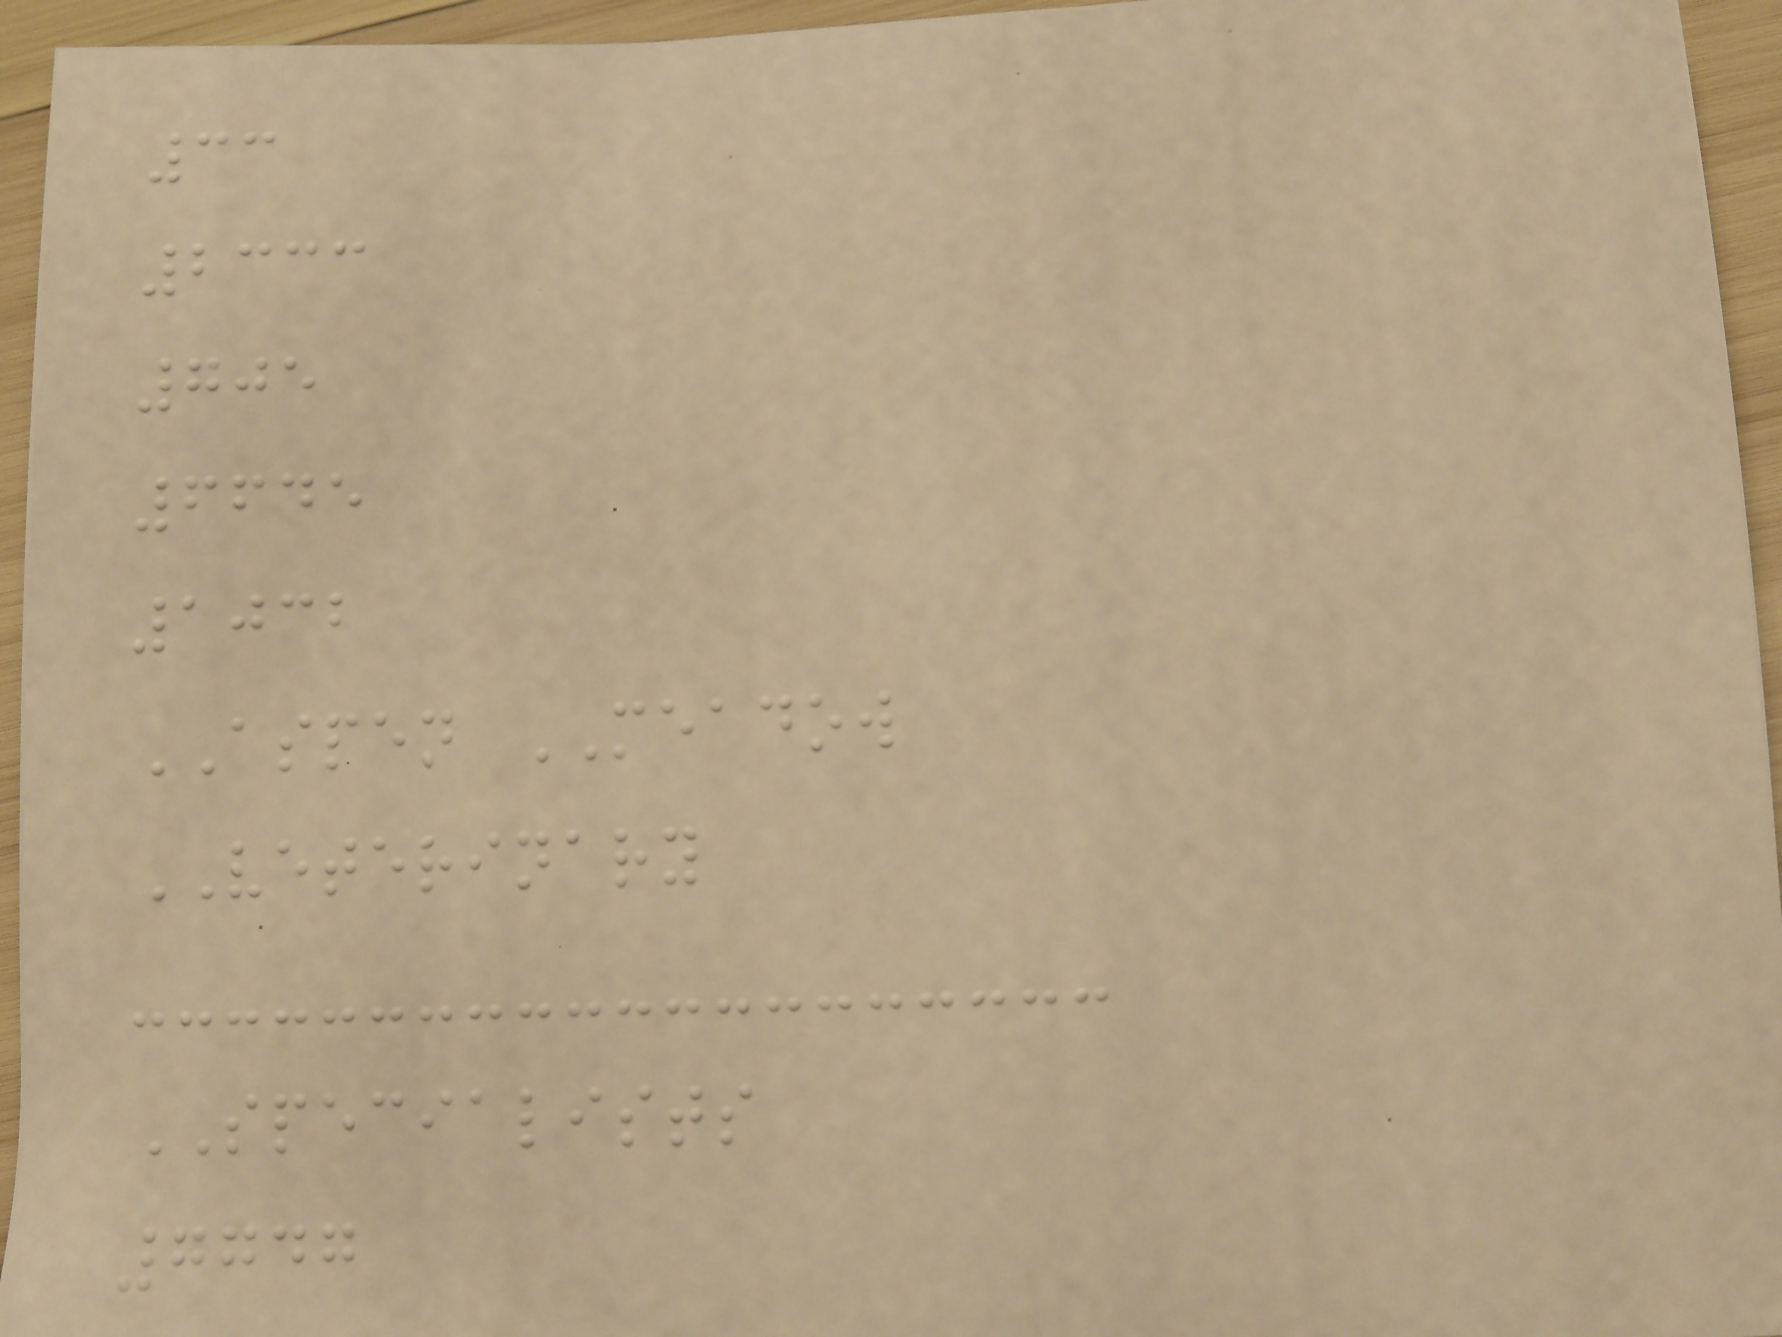33
2333
705
6645
1032
ASPEN MEADOW
VETERINARY
SPECIALISTS
7747
